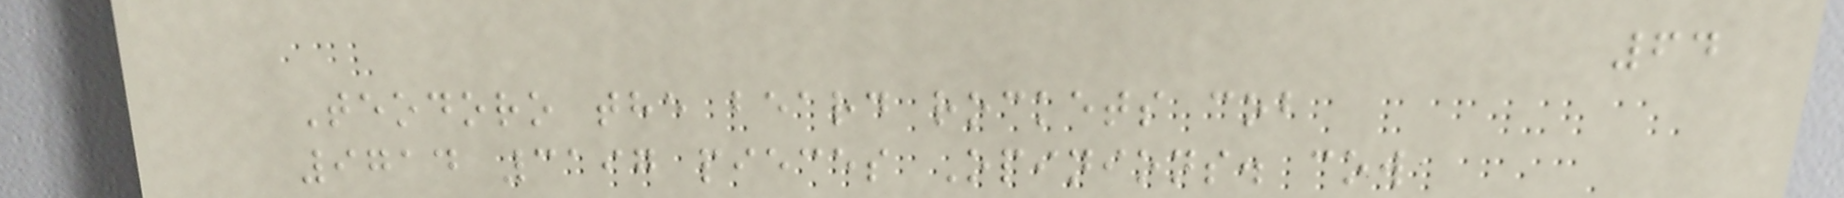64
Teodoro the beard rockets cob
9714 3197 pieces Opinions. cow
